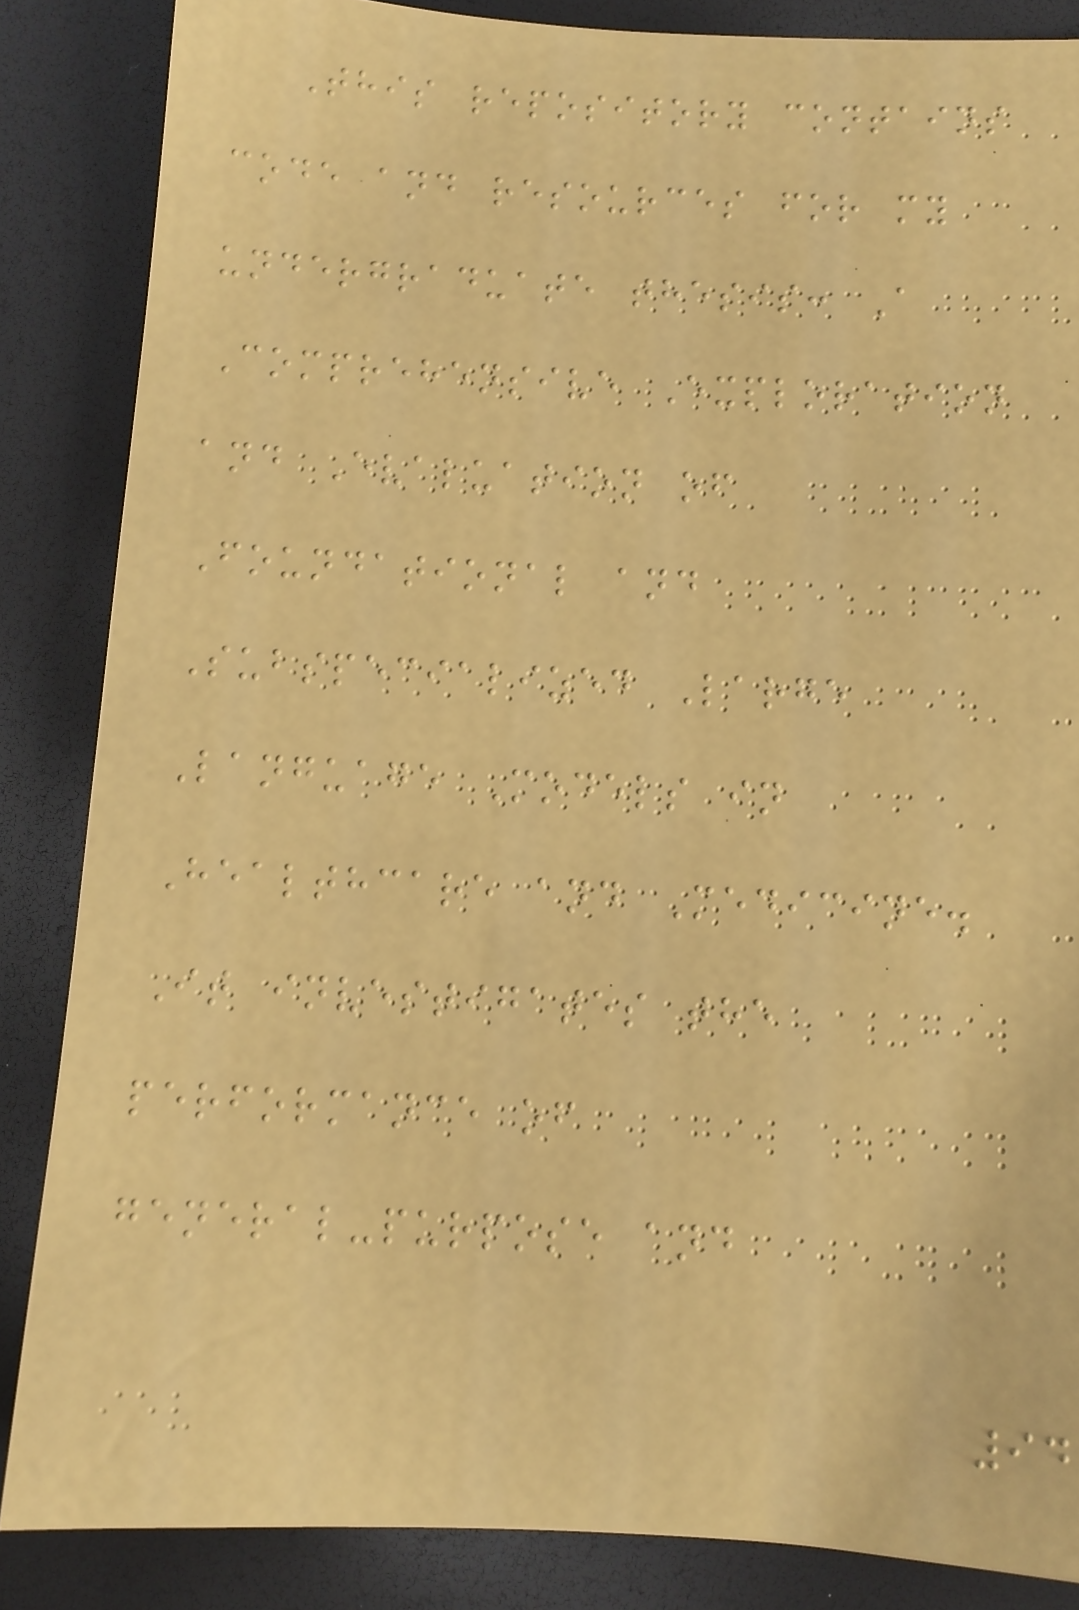This repository contains
code and resources for my
undergraduate thesis: A
Comprehensive Exploration
and Evaluation of
Foundational and
Subspecialized Large
Language Models in
Healthcare and Medicine.
It investigates the
performance of
general-purpose and
94
